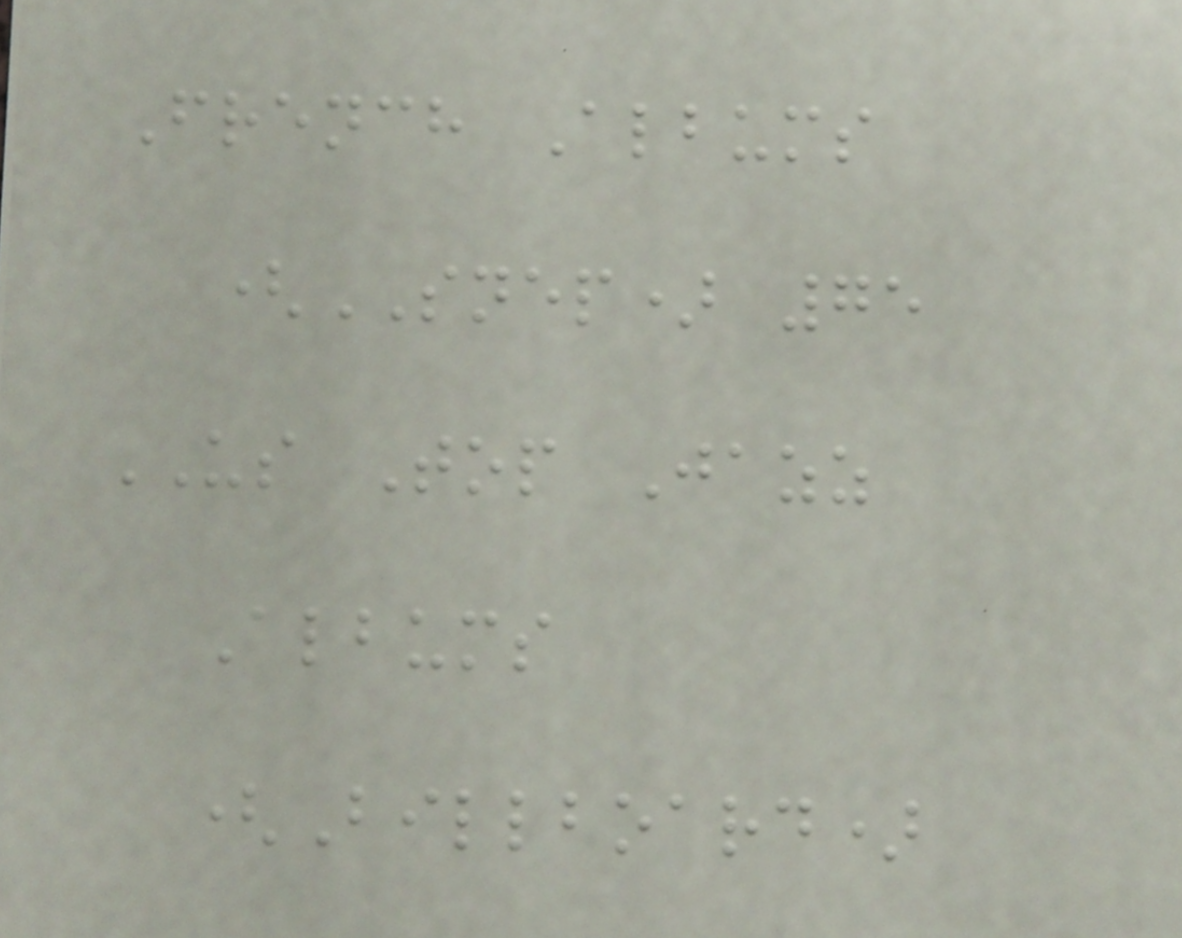French Albums
(SNEP) 75
US Top Jazz
Albums
(Billboard)
